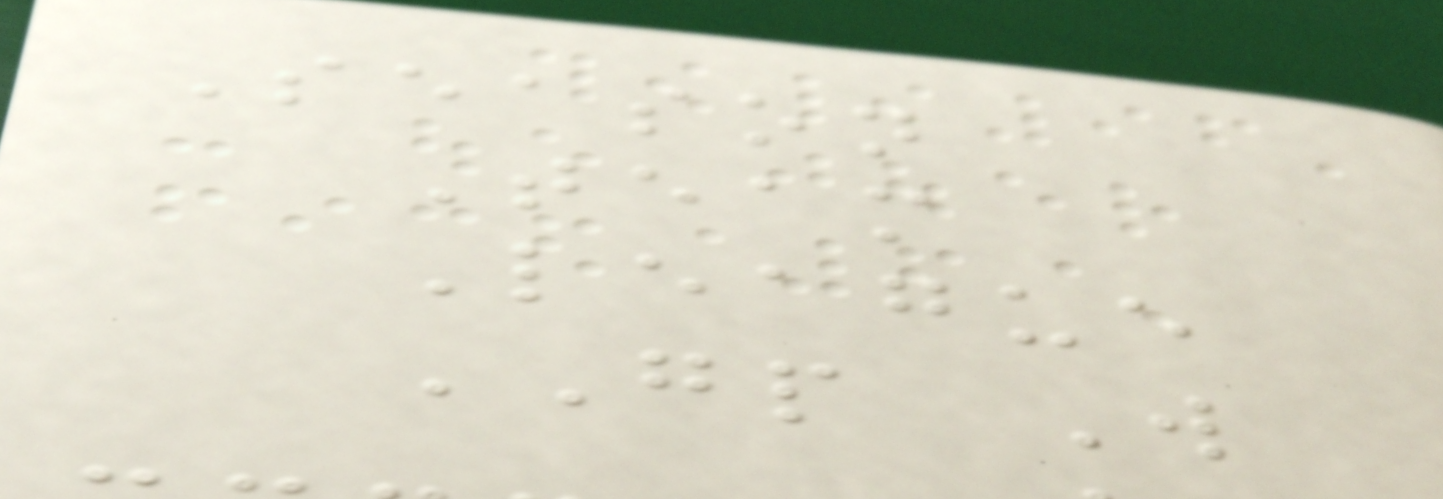Season
Team
League
GP W
